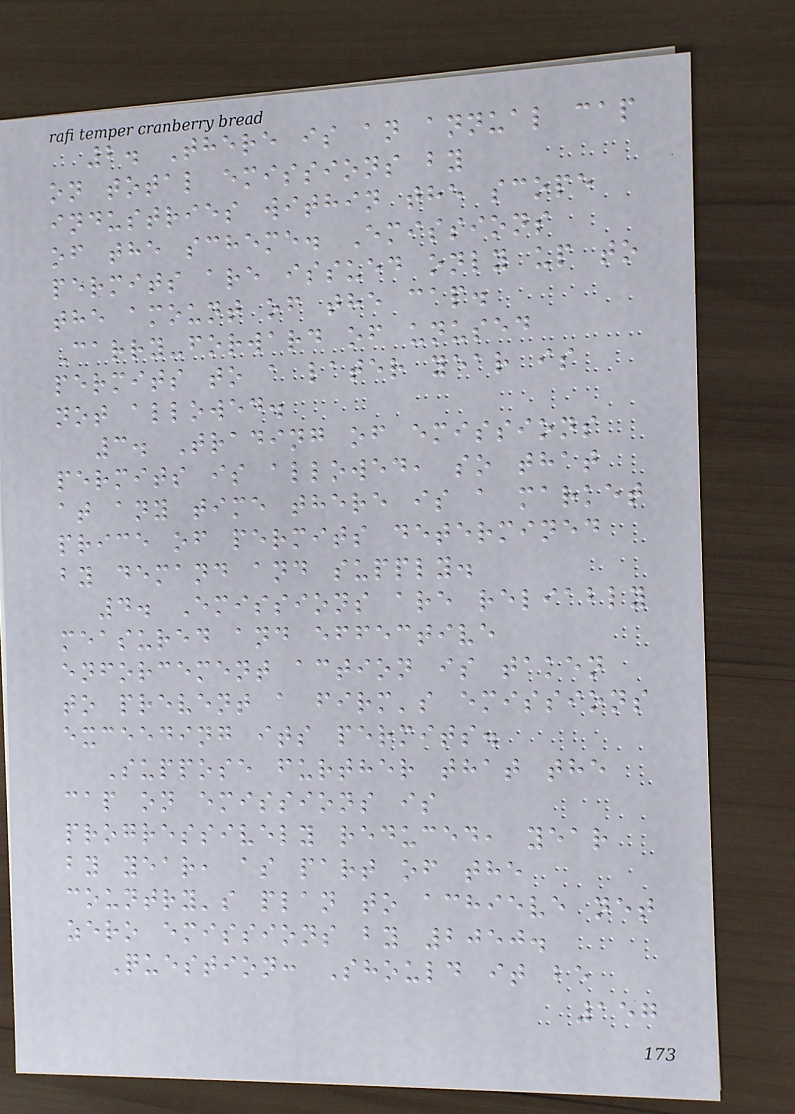2. There is an annual cap
on total emissions by
industries within the scope
of the scheme. Emissions
permits are issued only up to
the amount of the cap.
Carry-forward of unused
permits to a later year is
not allowed.
3. Trading of emissions
permits is allowed, so that
at any time there is a market
price of permits determined
by demand and supply.
4. Emissions are reliably
measured and effective
enforcement action is taken
to prevent a firm's emissions
exceeding its permits.
Suppose further that the
cap on emissions is
progressively reduced, year
by year, as part of the
country's plan to achieve net
zero emissions by 2050.
Question: Should it be
157
